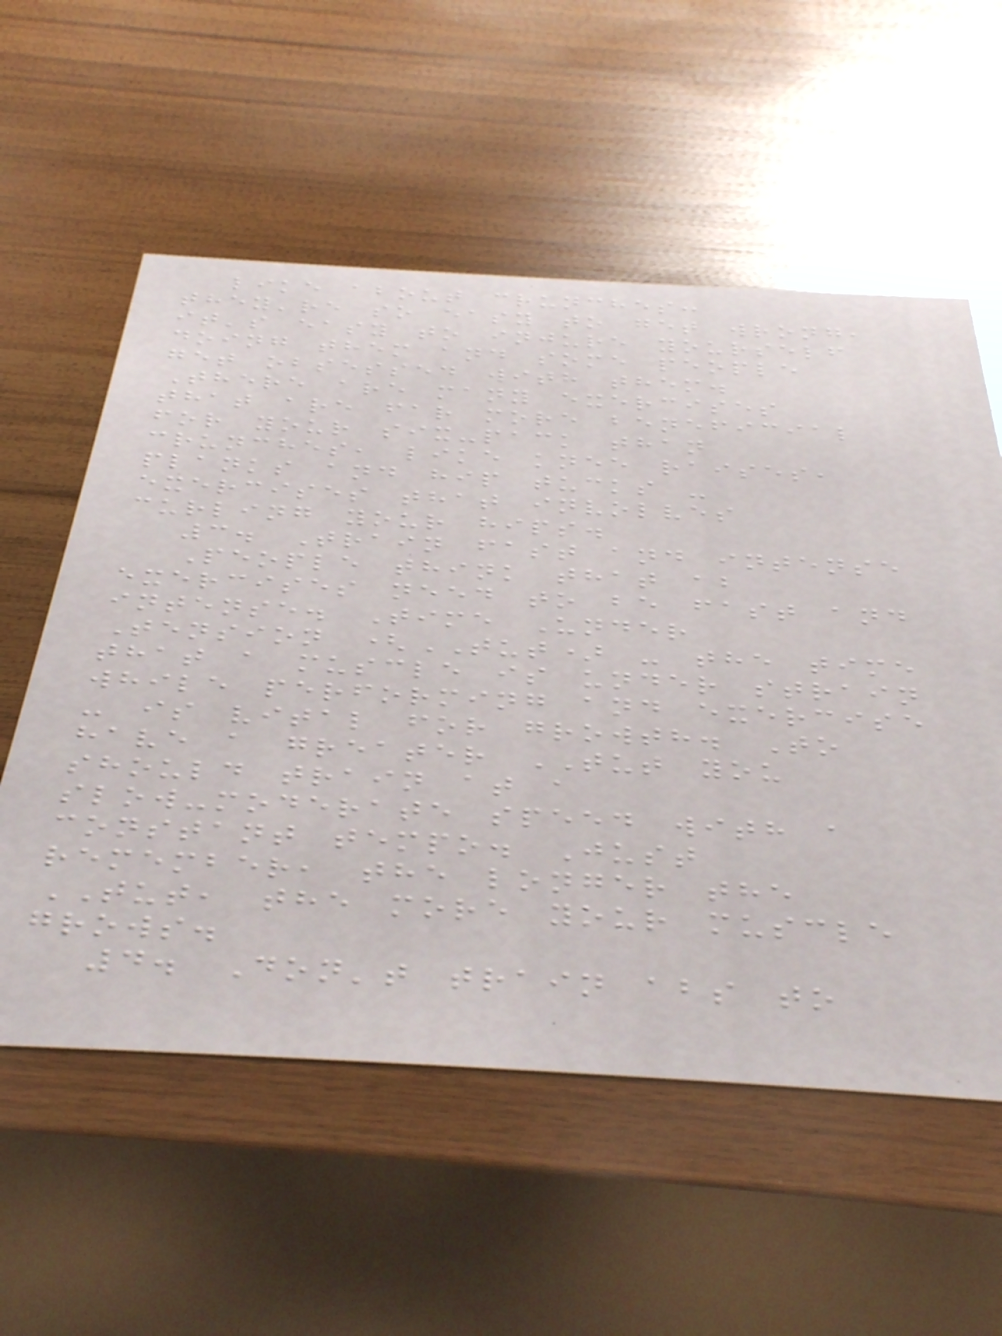like about crunches:
they're so easy to get wrong,
it's easy to injure yourself
doing them and some people
get obsessed with them.
There are many exercises
that are far more beneficial
for your six-pack than
crunches, like knee raises,
planks and hip tucks -
exercises that involves
curling your hips.
3. Train fast and intense
People think that ab
exercises need to be fast and
intense. Time Under
Tension (TUT) - the time
that a muscle is under strain
while performing and exercise
- is vital for growth. To
have a greater TUT you
should train at a
slow-moderate speed with a
constant tempo. Just
remember, the longer the
TUT, the more your muscle
grows.
4. Don't train abs to
